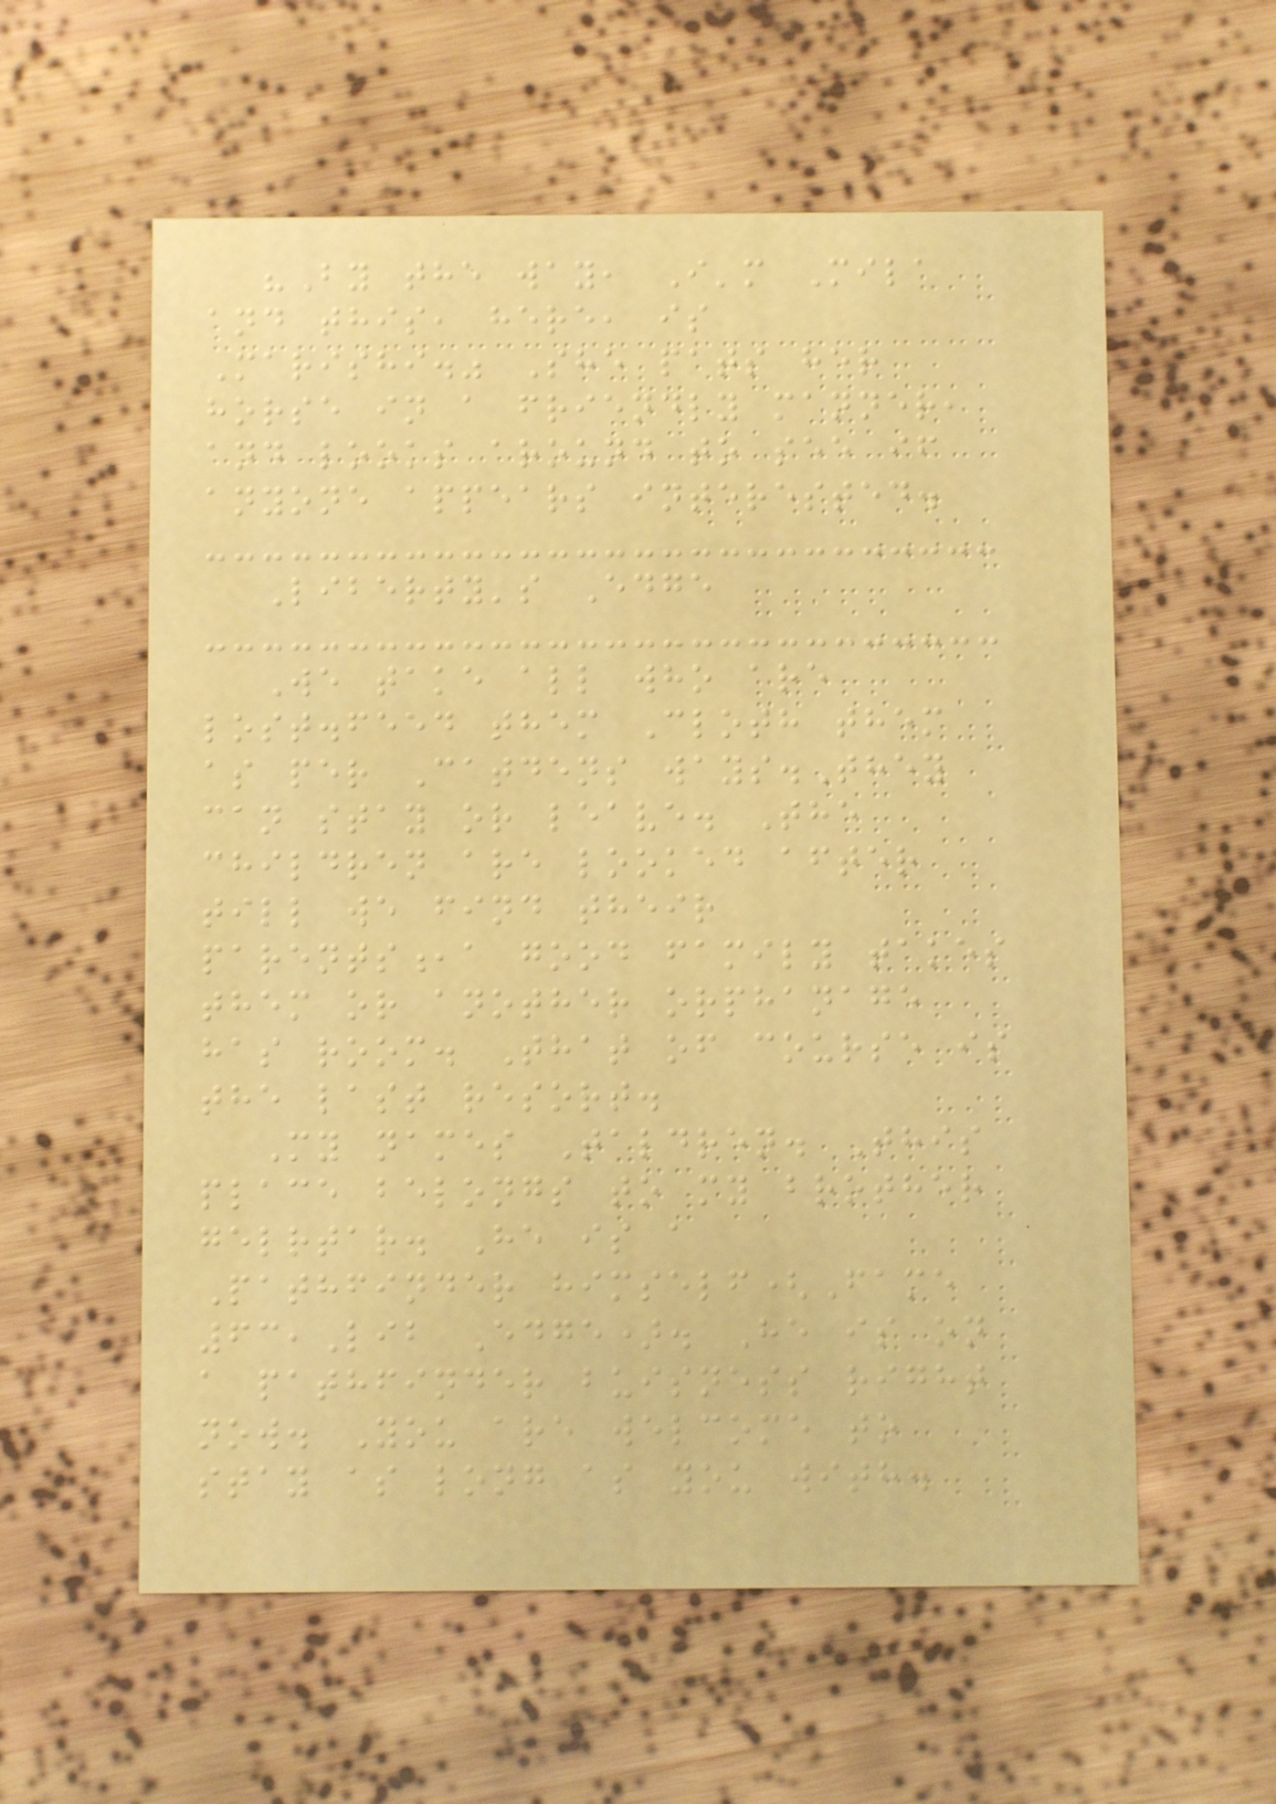"By the way, I'm Mila
and this, here, is
Marishi." She pats her
horse in a friendly manner,
and looks around to see if
anyone appears interested.
Liberty's Edge
We take all who are
lost.feed them Cloth them
as per Catdens ways.They
can stay or leave. The
children are looked after
till we find their
parents,a good family takes
them or another orphanage
has room. That of course is
the last resort.
My names Taldren. This
place belongs to my brother
gelrtar. He is a
Pathfinder himself(Fame
63,Lib Edge). He is on
a pathfinder buisness right
now. You are welcome to
stay as long as you with.
